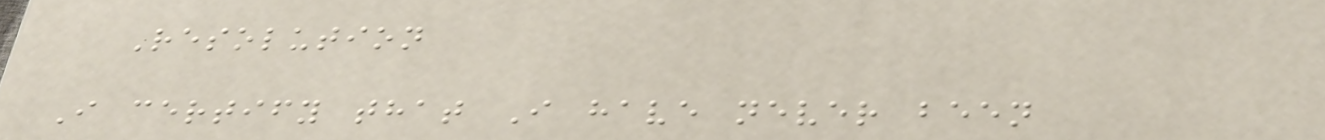Resolution
I certify that I have never been
